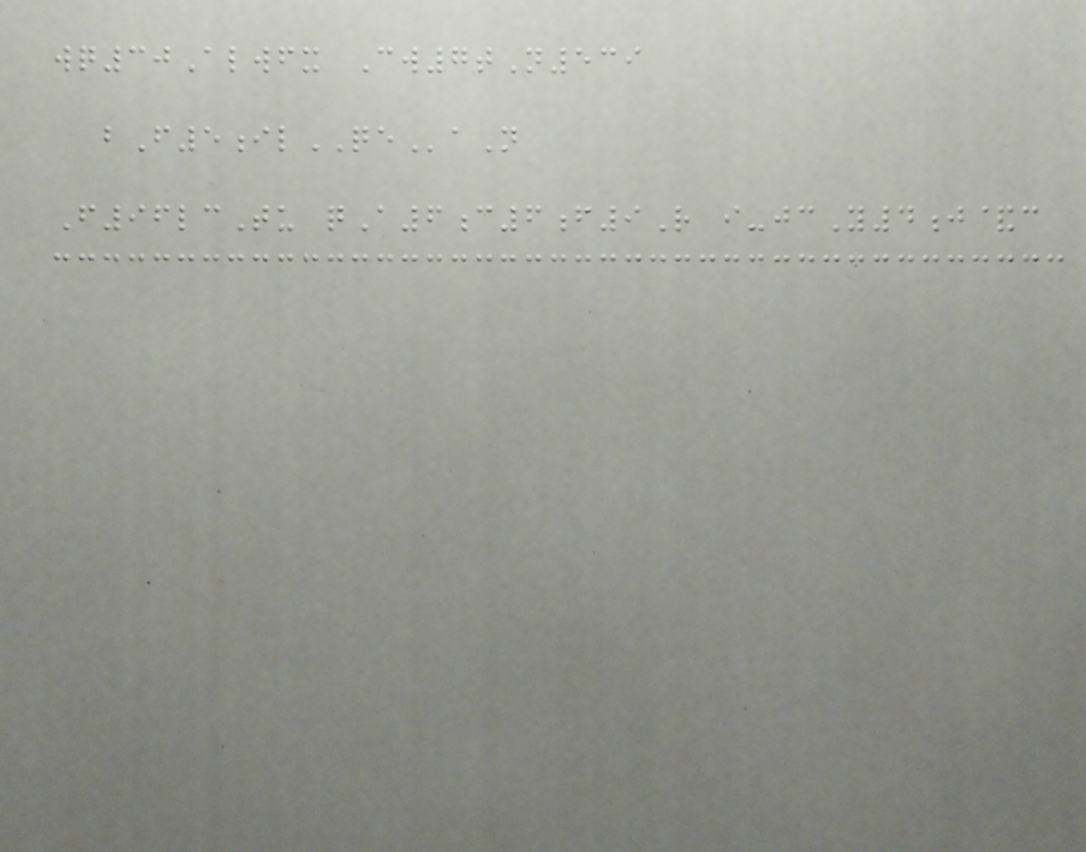wq30Alwfx Cw7tN539
bF5ilQEaN
F96lcTu qA6c6f9R i-jcY4j&c
